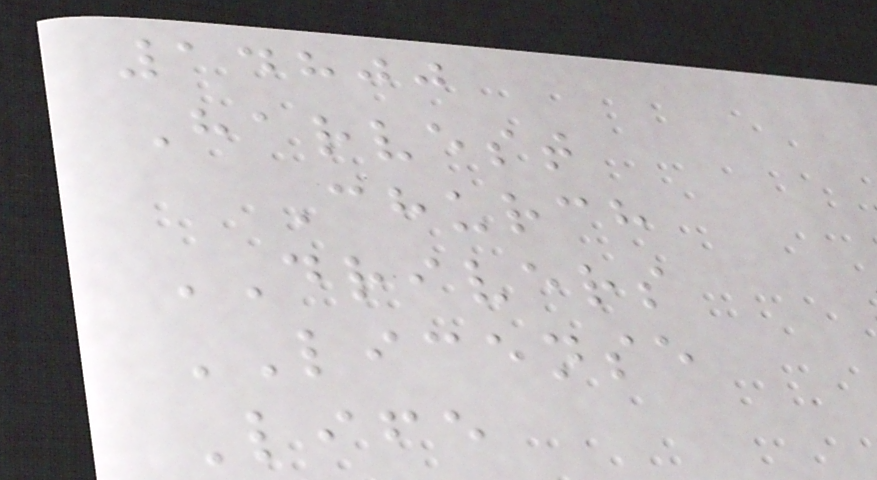14800
Harvest
Church
DRIVERS
LICENSE
Life
